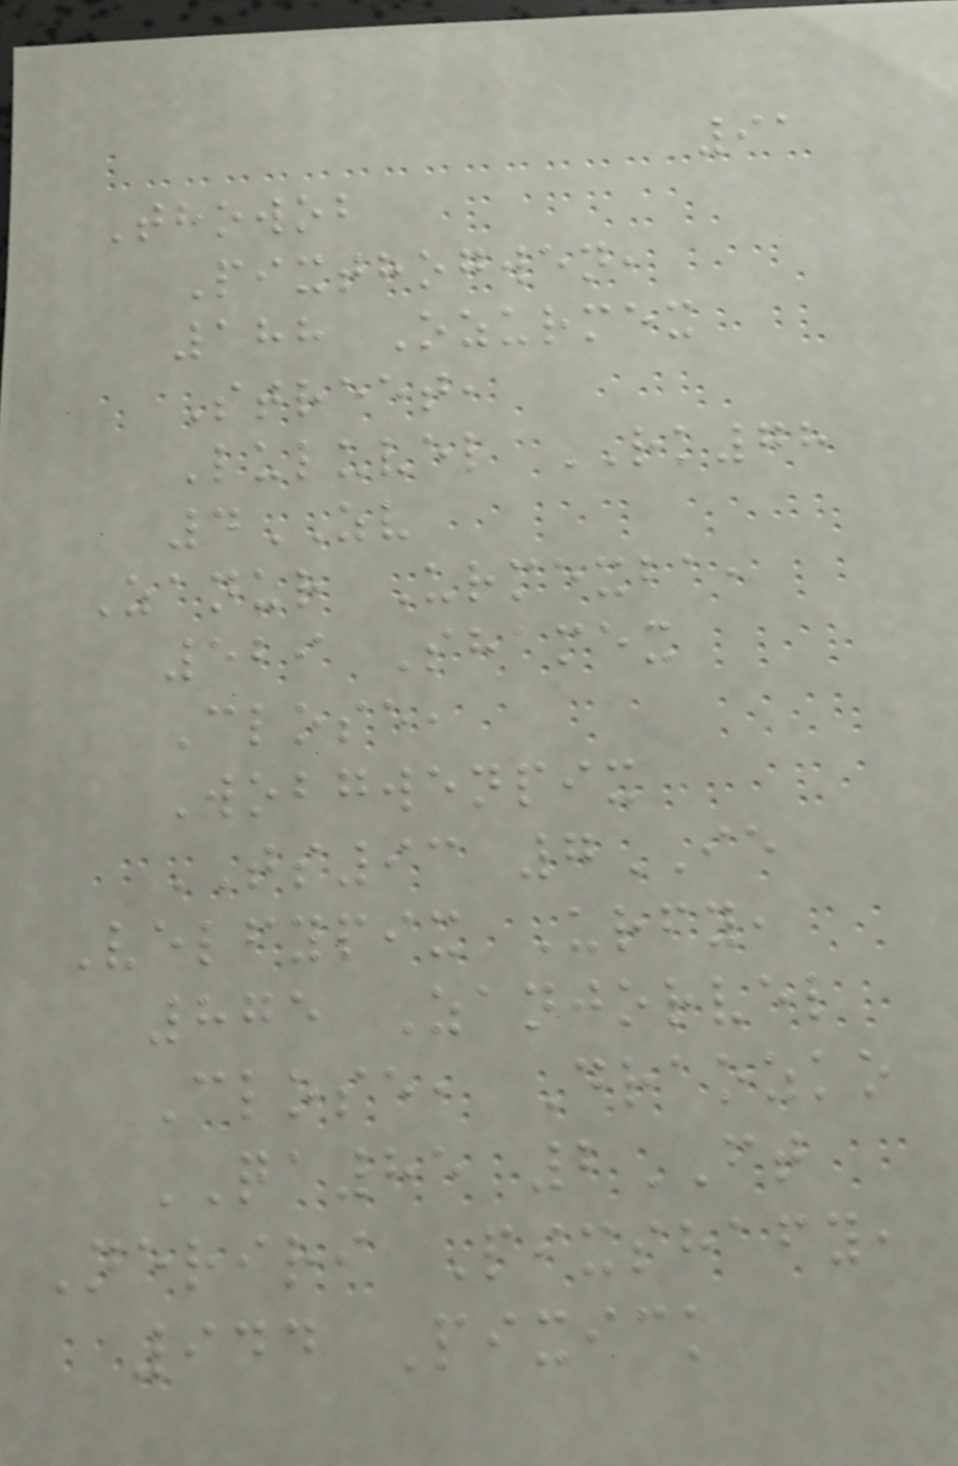91
Thowob
Pixthogwen,
188 Ozurmex
Street,
Luluvel RK78
4ZV
Zanur Urmexba,
529 Shamex
Close,
Wobgwenpix
TS93 7IE
Velfypix Urfy,
875 Zanjorvel
Close, Draozko
QA85 2FT
Neriri Pixshafy,
944 Pixick
